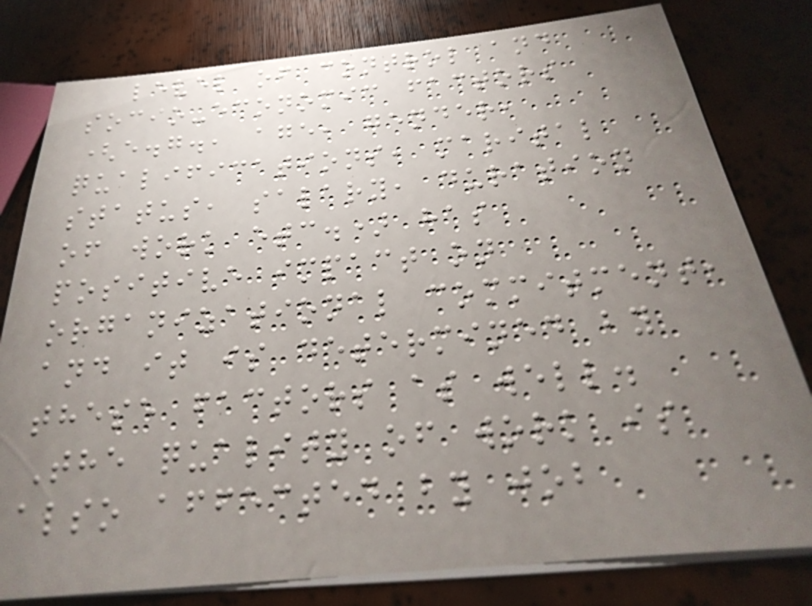level of control and
socio-economic factors
(e.g., age, gender,
qualifications, marital
status, salary, duration
of work etc.) has
positive impact on
organizational commitment,
and it is determined by
these factors as well.
The quality of work is
also affected by job
